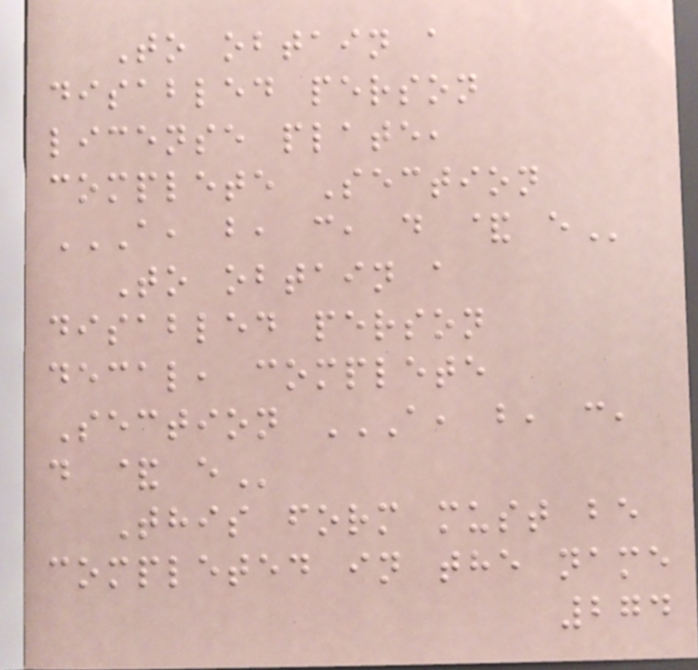To obtain a
disabled person
license plate,
complete Section
A, B, C, D & E
To obtain a
disabled person
decal, complete
Section A, B, C,
D & E
This form must be
completed in the name
274
